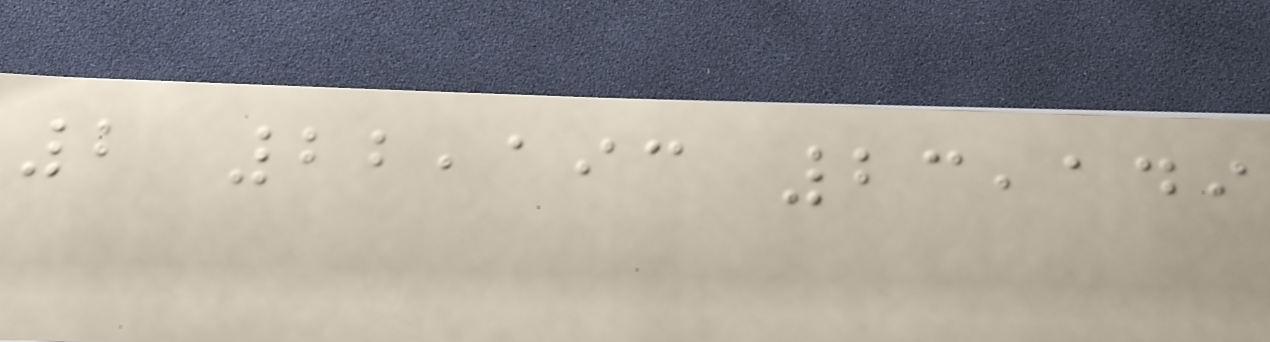2 22,193 23,149
